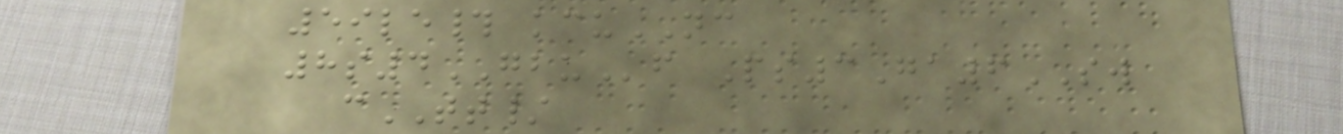59le# kcuNC
8s4GBUf Ps3Ga6SW
cTT/
